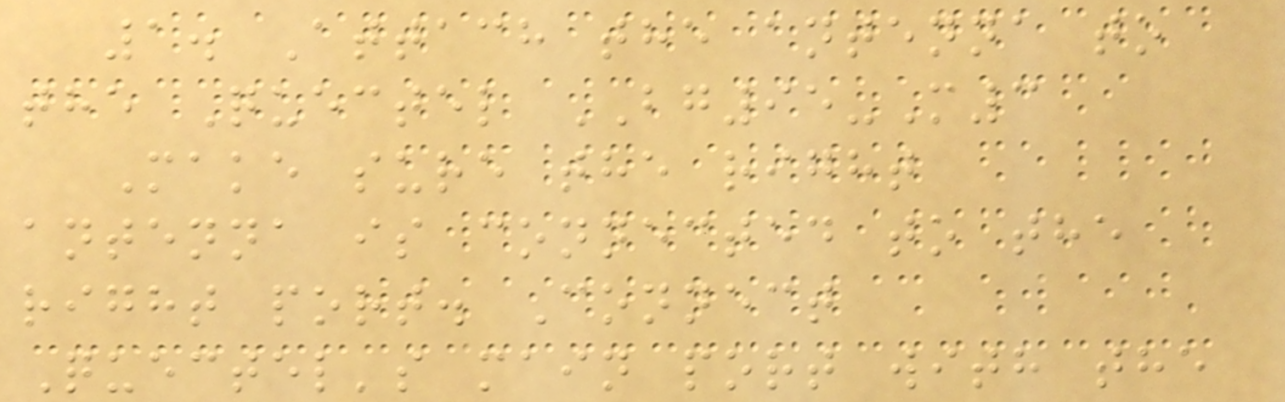1. Attach the antenna to
the Quectel BG95-M3
Make sure the right
antenna is connected to the
right port. Connect
Quectel's main port with the
